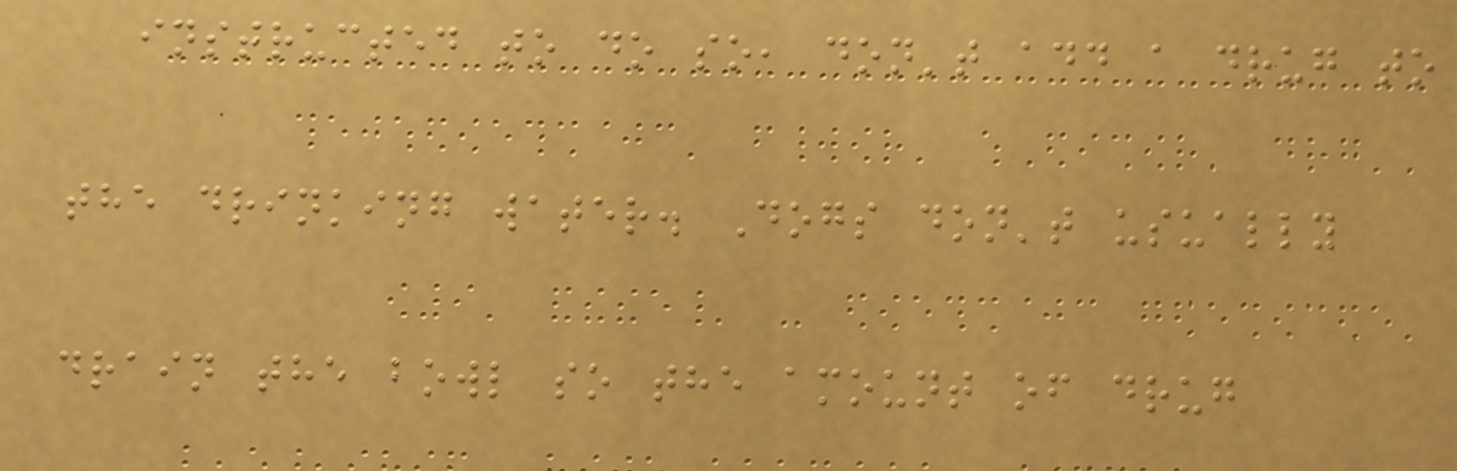instructed to do so, don't add a drug to
the drinking water. Dogs don't usually
drain the bowl so the amount of drug
